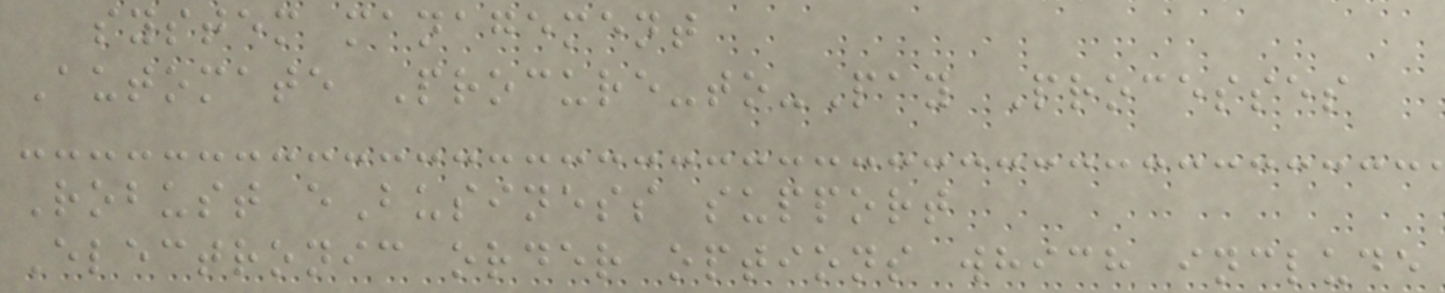system management
Automate Procure-to-Pay Processes
Robust eBusiness support
Electronic order options which include
